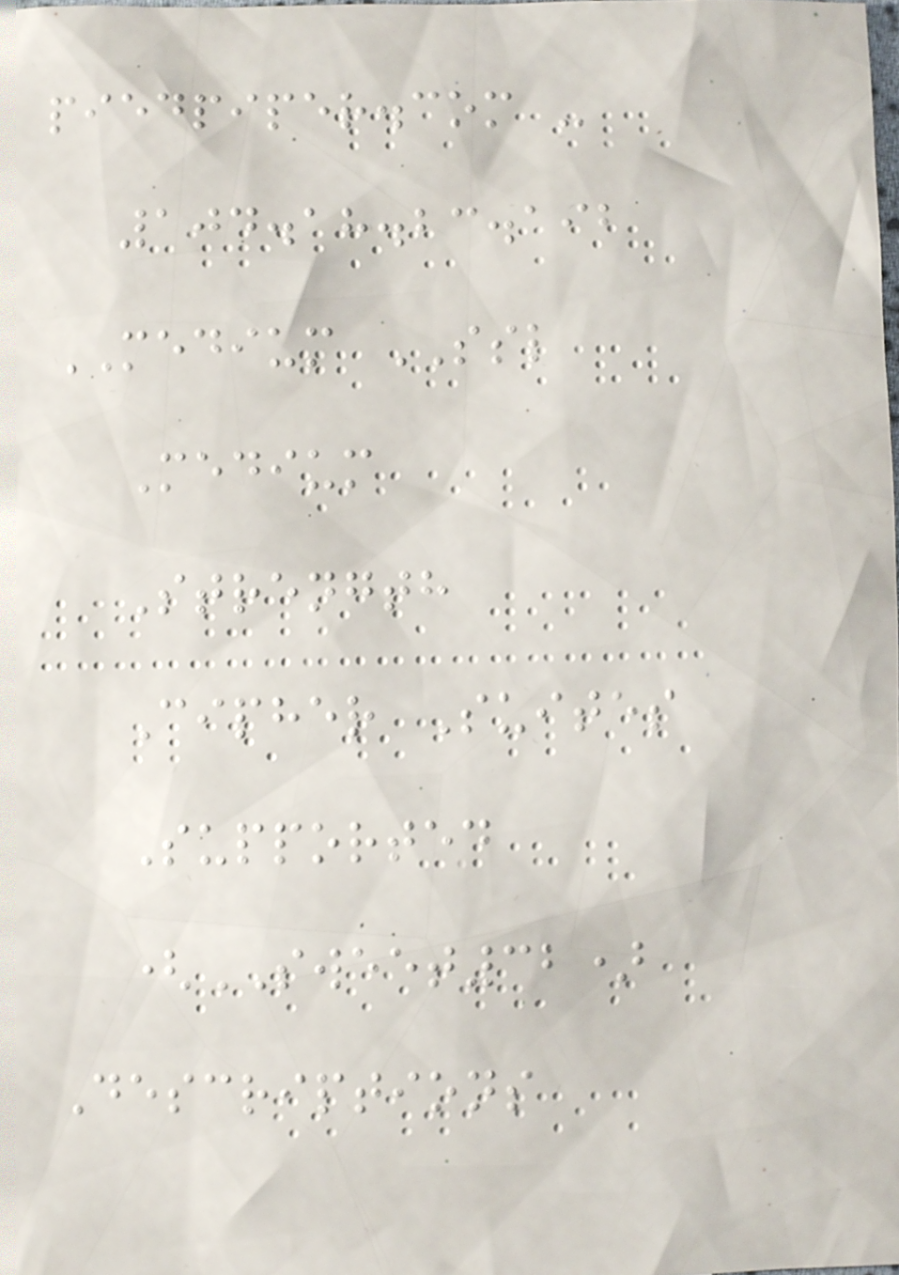piedpiper.com -
104.18.23.192
MEDIUM SSL
Medium
Strength
Cipher Suites
Supported
(SWEET32)
Descriptions
